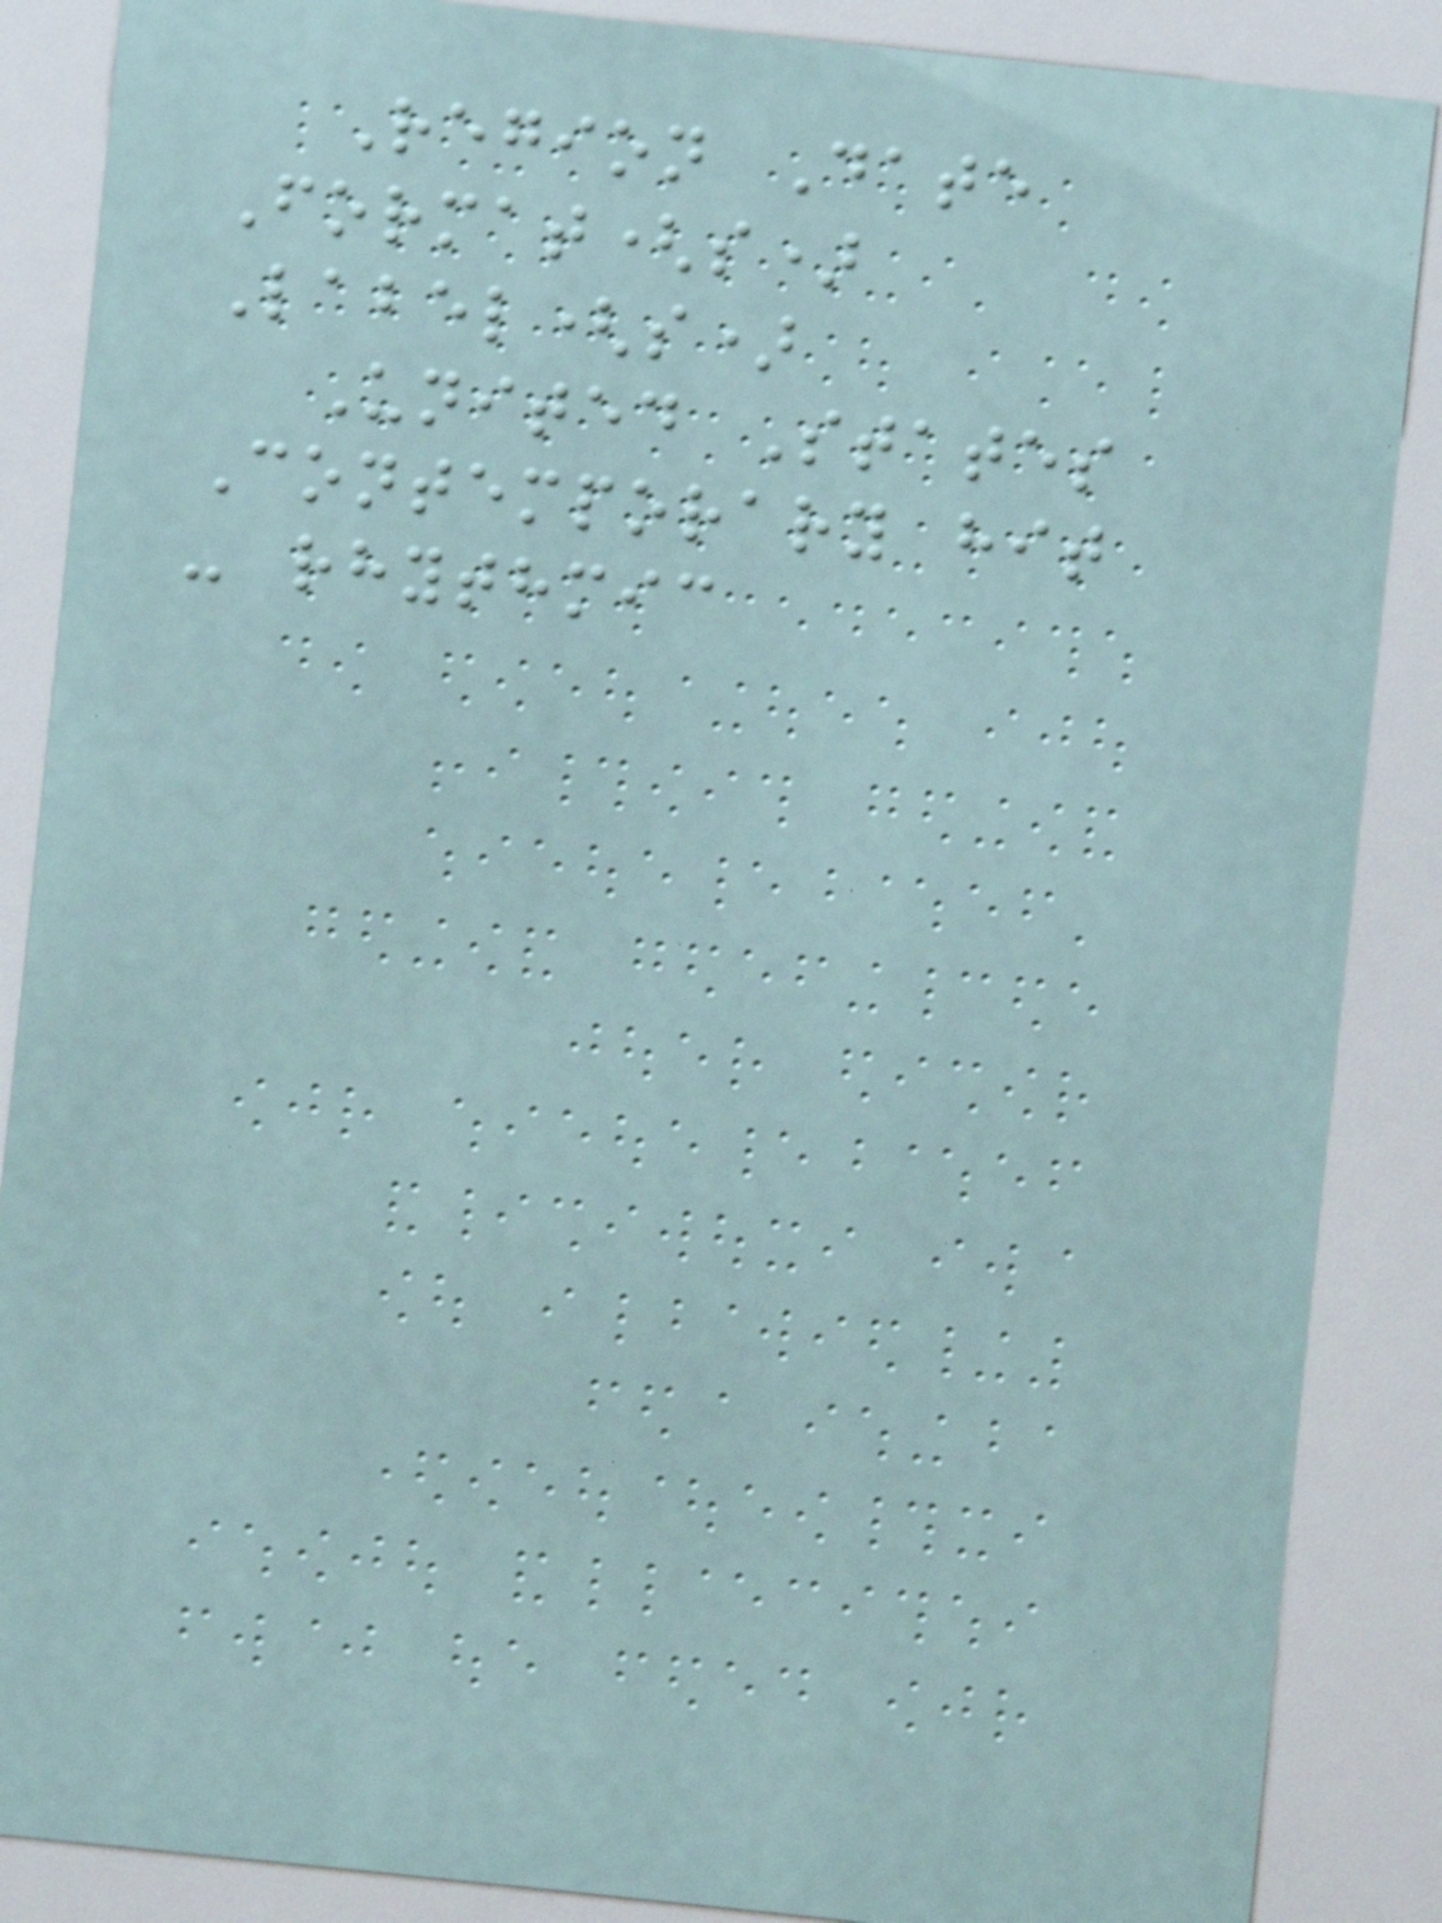Region Date
Format(s)
Label(s)
United States
Contemporary hit
- rhythmic
